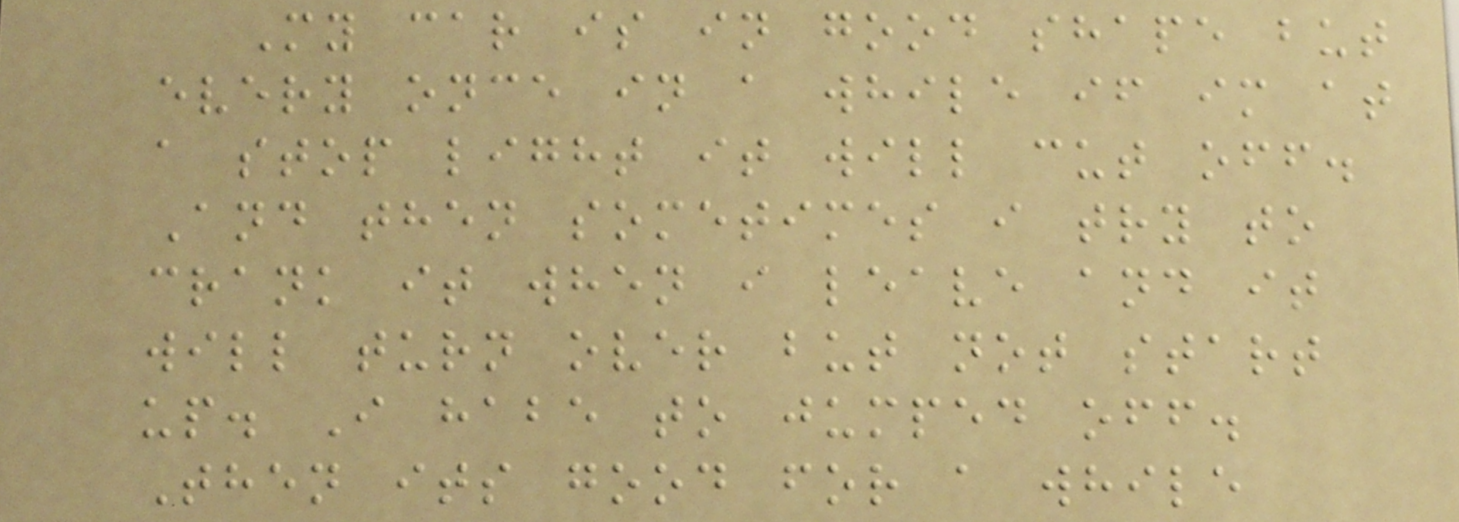My car is in good shape but
every once in a while if im at
a stop light it will cut off.
And then sometimes i try to
crank it when i leave and it
will turn over but not start
up. I habe to jumped off.
Then its good for a while
